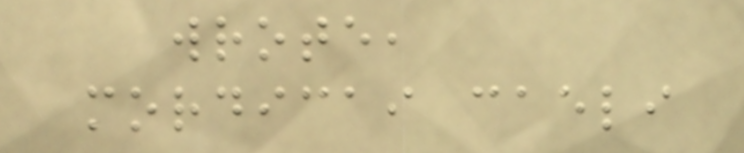wrote,
mordicai caeli
